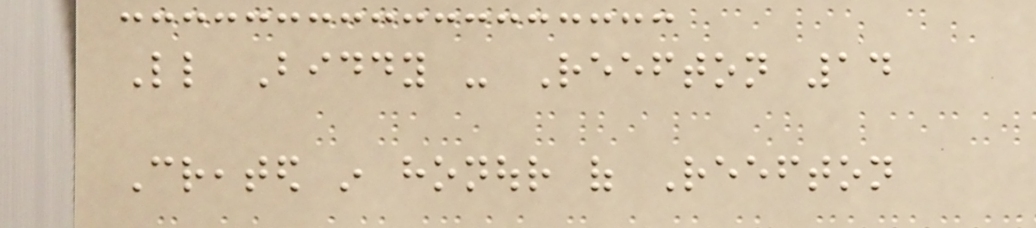Little Biddy - Reefton 14
Created in honour of Reefton
